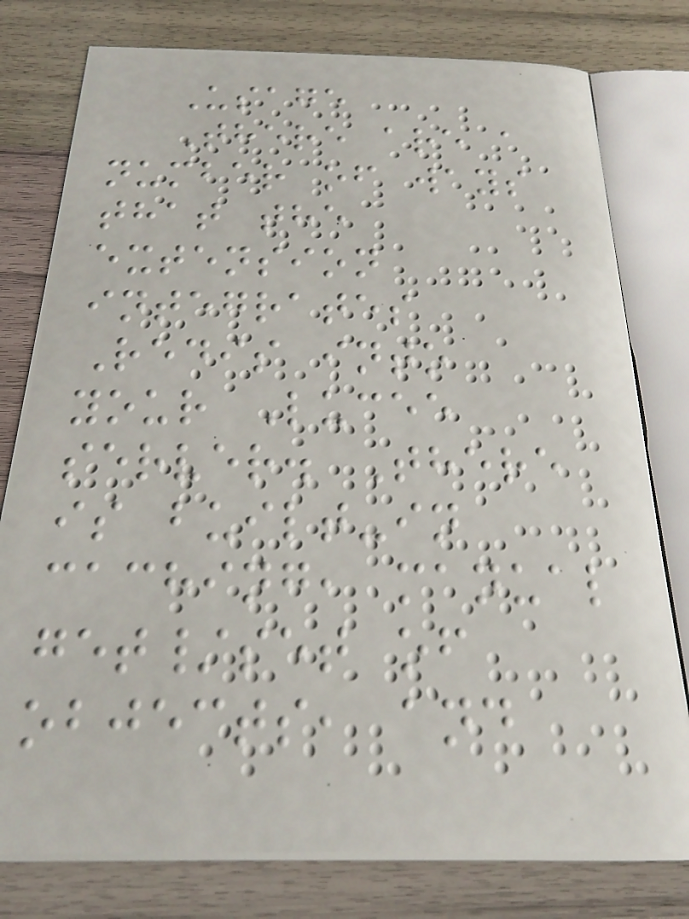Usage
There are a
number of ways
that the
extension
integrates
Redis into
your Lucee
server. There
is built-in
caching, manual
get/set of
objects, and
